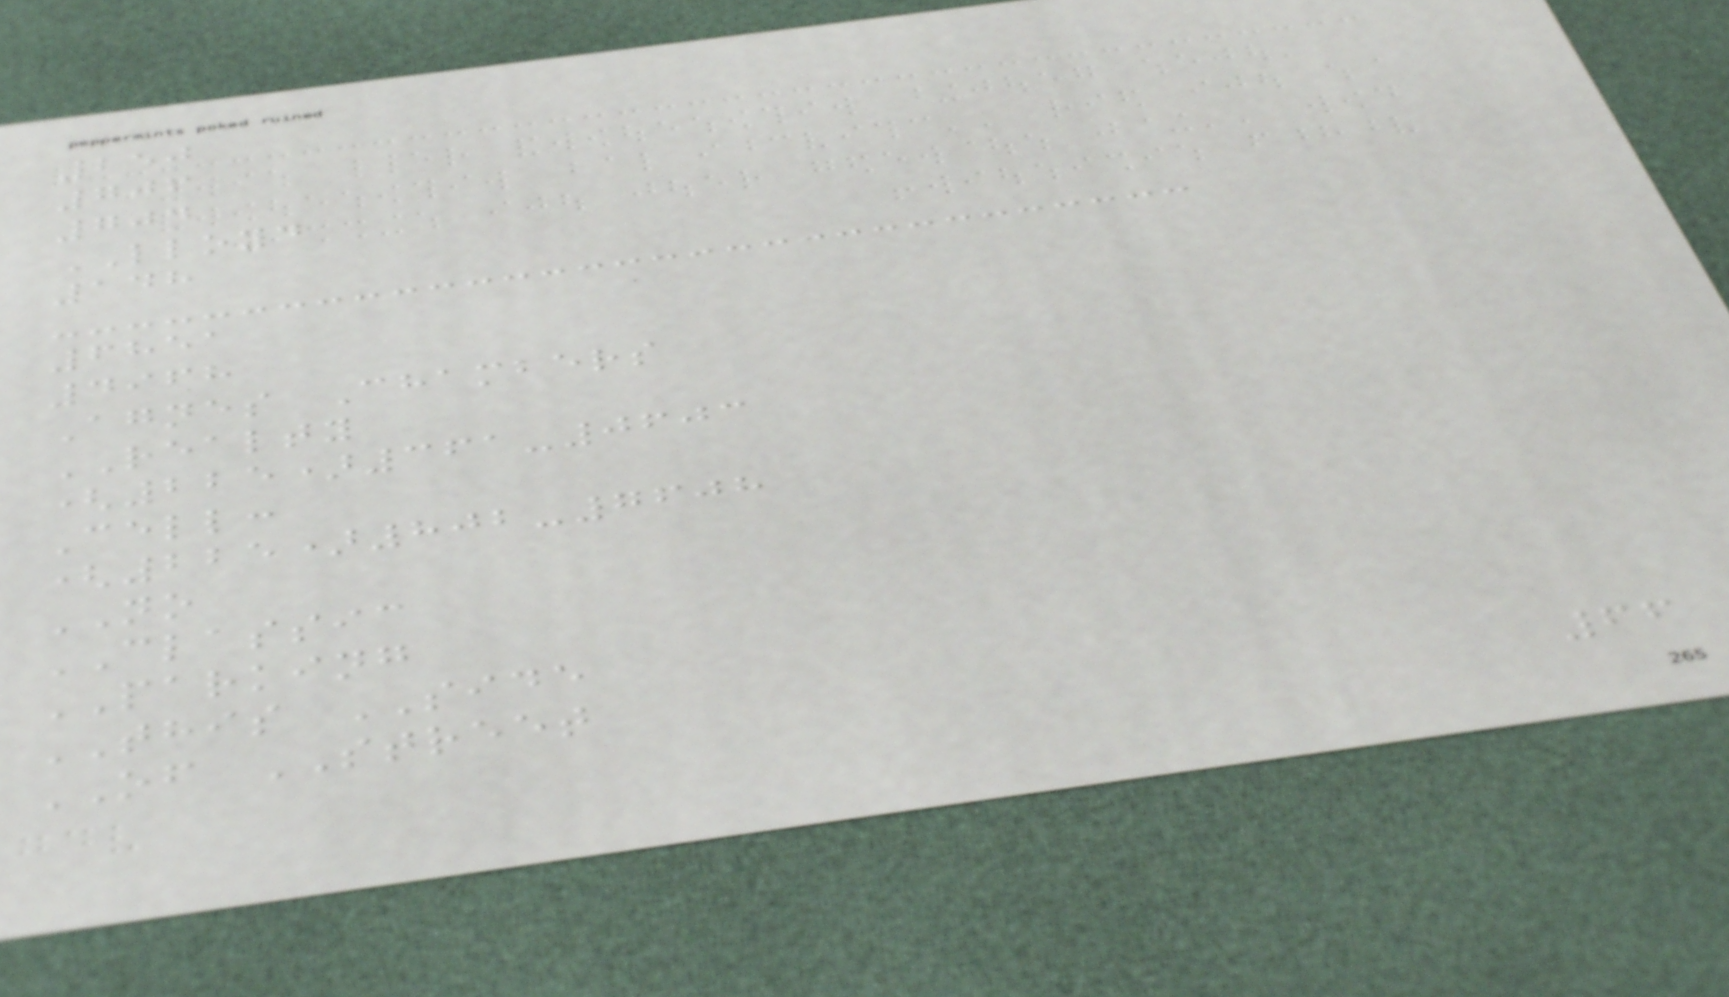250
706
704
LLOYD
148
6851
4968
Agnes Chambers
REALTY
(225)361-0603
Cell:
(225)802-7608
NO
CLASSIC
PARKING
THIS SIDE
OF STREET
66
